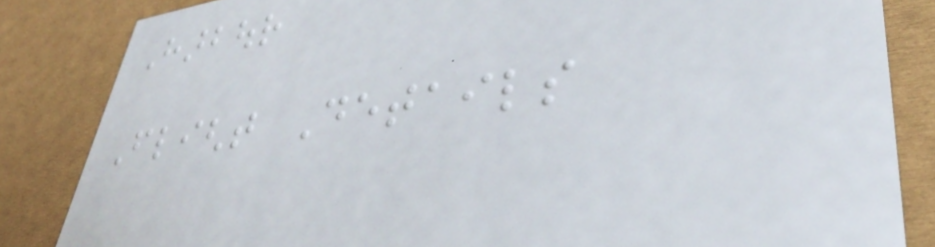Harbour
Flight Details
